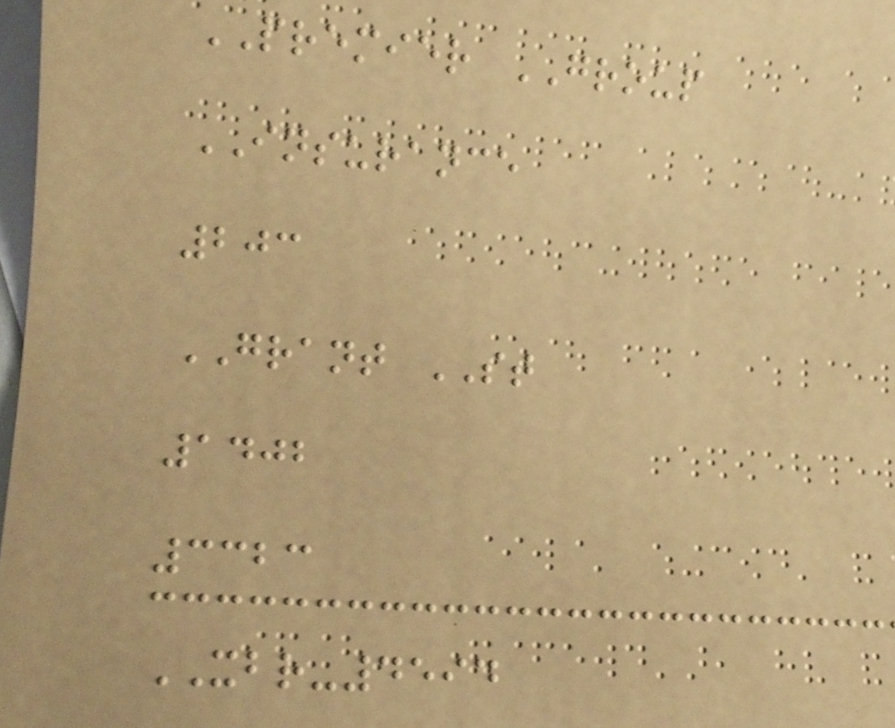PREMIER GROUP
INSURANCE
203
GRANT ST
1402
3323
XBR-4594
